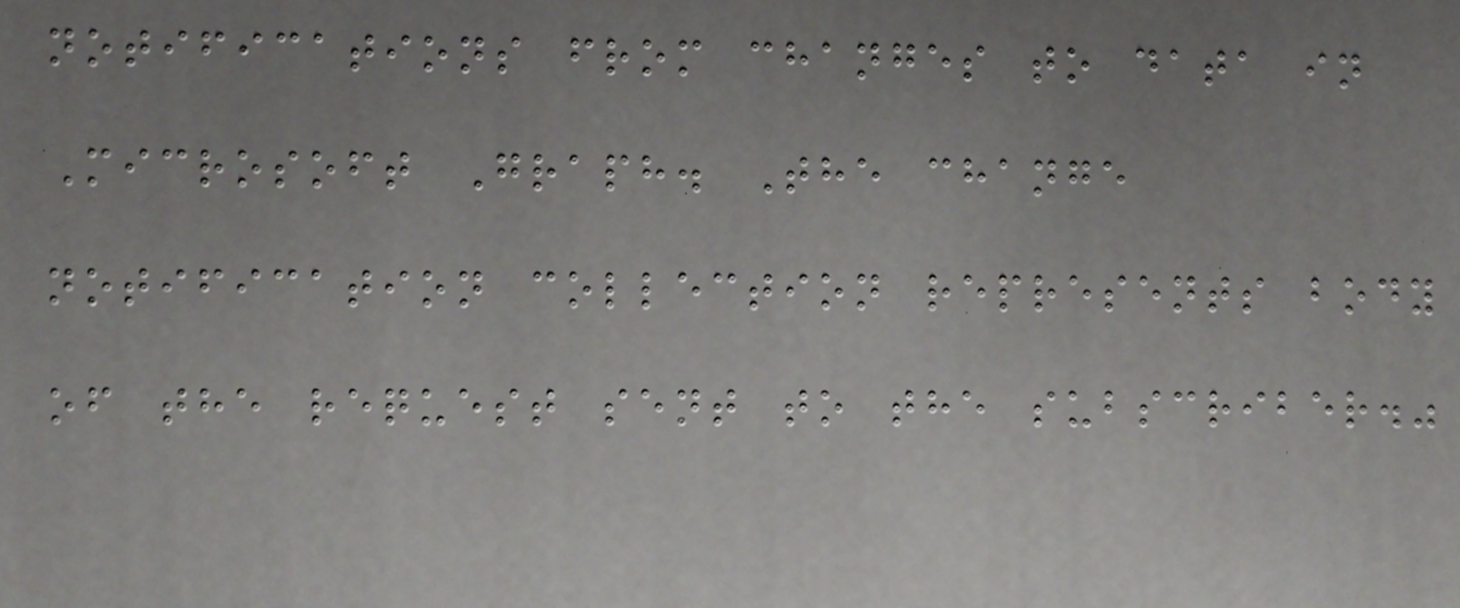notifications from changes to data in
Microsoft Graph. The change
notification collection represents body
of the request sent to the subscriber."
